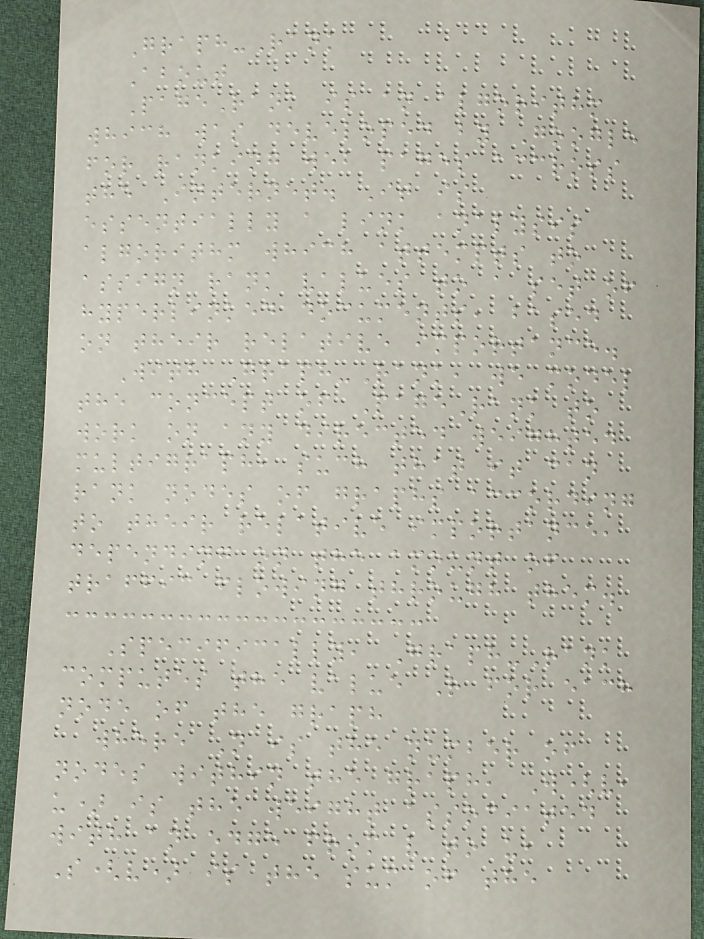Graph-Rank
About
PageRank is an algorithm
which was developed by Google
for ranking web pages accross
the Internet. It is
essentially a link analysis
algorithm which attempts to
assign rank values to a set of
hyperlinked documents, based
on their relative importance.
With Graph-Rank, we model
the concept of PageRank to
work on any directed weighted
multigraph, such that it can
rank nodes of graphs according
to their relative importance,
depending on the amount of
traffic flowing through them.
Specifically, Graph-Rank
computes the value R for each
node of the graph
where N is the number of
nodes within the graph, W(v,
u) is the weight associated
with an edge from v to u,
S(v) is the sum of the
